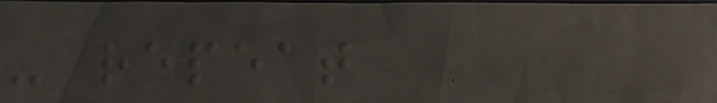- repeat
